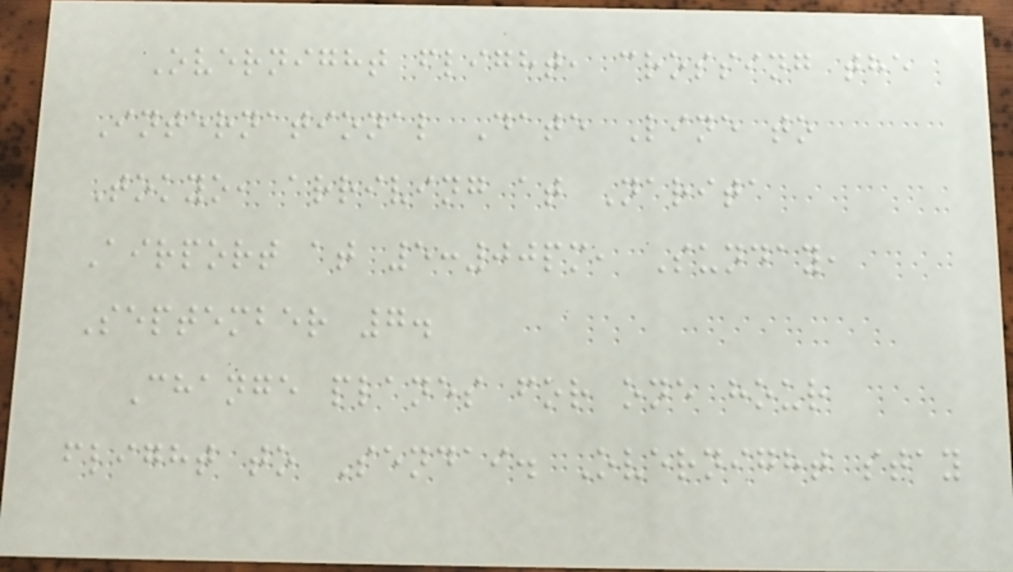Overnight flight, crossing the
International Date Line to
Tokyo, arriving at Narita
Airport at 5:00pm, Sunday,
September 7.
Change planes for one hour
flight to Sendai. Overnight stay
